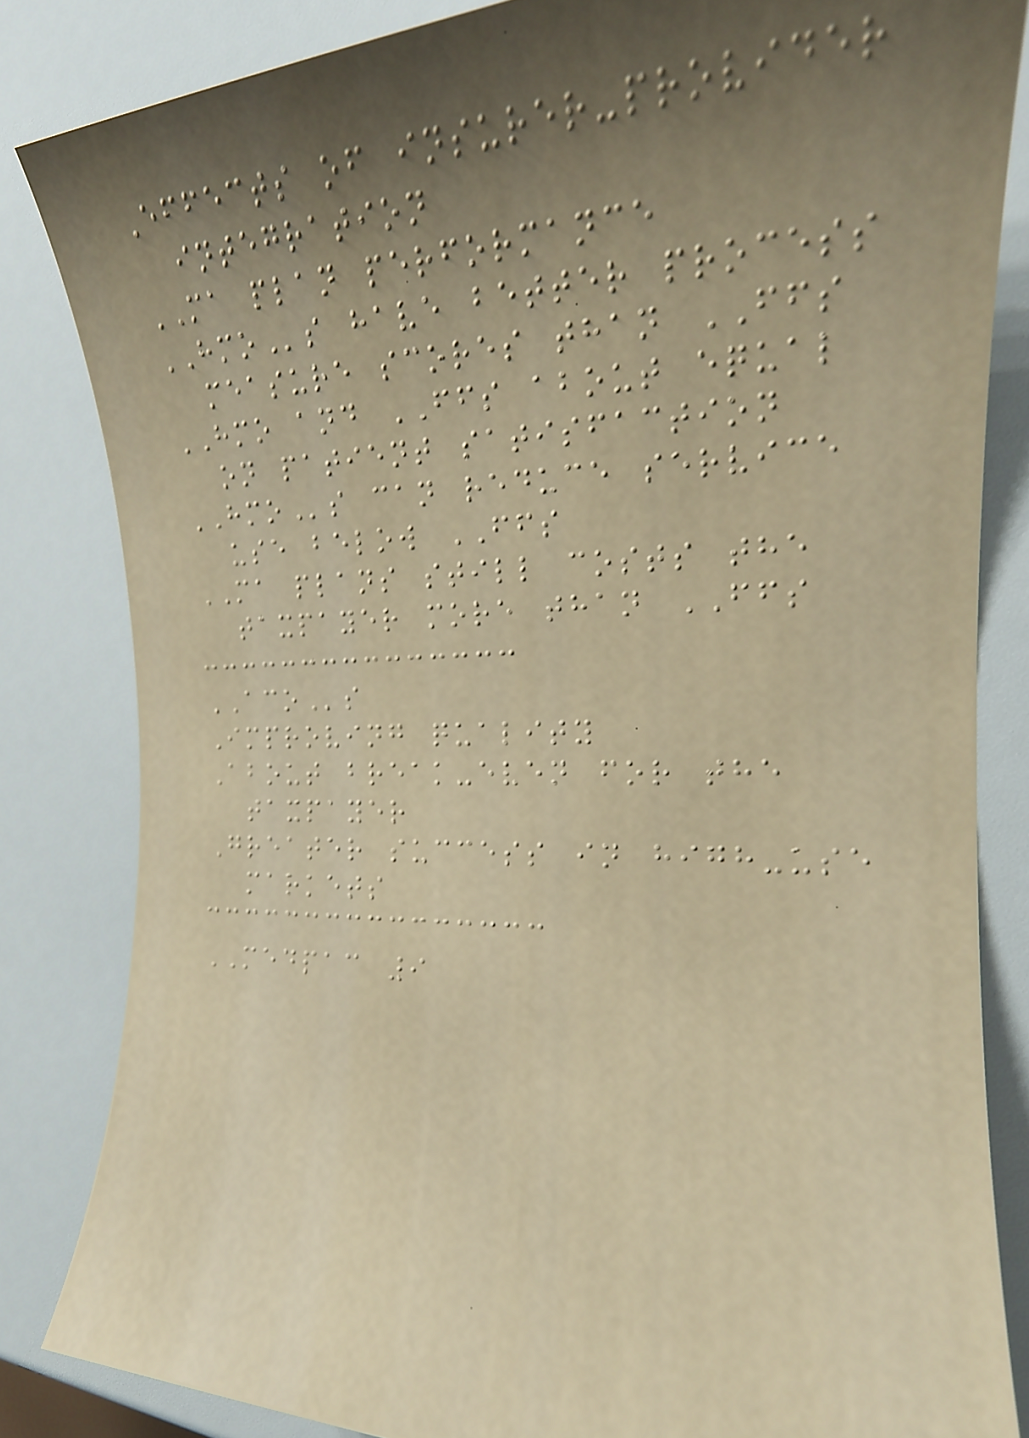Effects of insurer-provider
integration
MA plan performance
HMOs have better process
measure scores than FFS
HMO and FFS about equal
on patient satisfaction
HMOs can reduce service
use below FFS
MA plans still costs the
taxpayer more than FFS
ACOs
Improving quality
About break-even for the
taxpayer
Greater success in high-use
markets
MEDPAC 9
